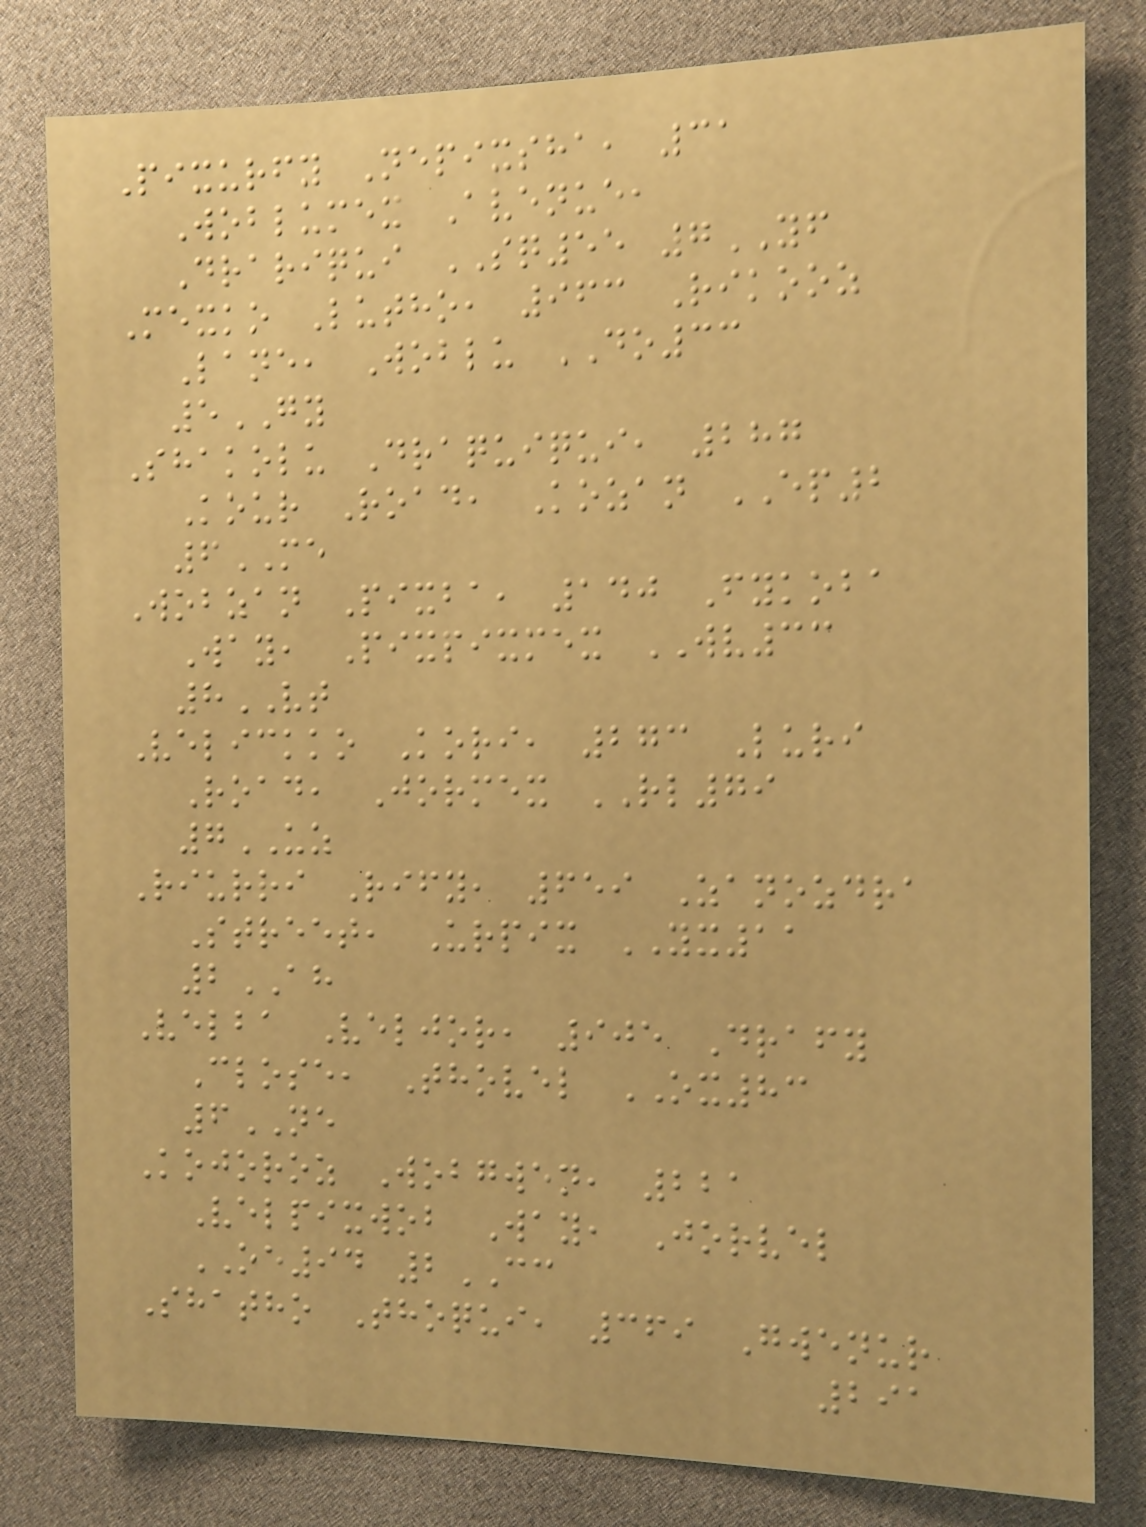Pixurfy Nepixsha, 31
Woblumex Avenue,
Drariqui SQ55 7YF
Mexko Lutho, 963 Rikooz
Lane, Woblu DO33
5GY
Shakolu Draquiqui, 287
Kour Road, Kozan EP2
6ME
Wobzan Pixba, 140 Fykoba
Way, Pixpixmex WV33
8VT
Velickko Kori, 273 Luri
Road, Jormex RL79
7UZ
Riurri Rify, 659 Zanozdra
Street, Urpix YX11
2AH
Velba Veljor, 905 Drafy
Close, Thovel OX83
6NE
Kojoroz Wobgwen, 221
Velpixwob Way, Jorvel
OE94 2CC
Shatho Thoqui, 369 Gwenur
291
